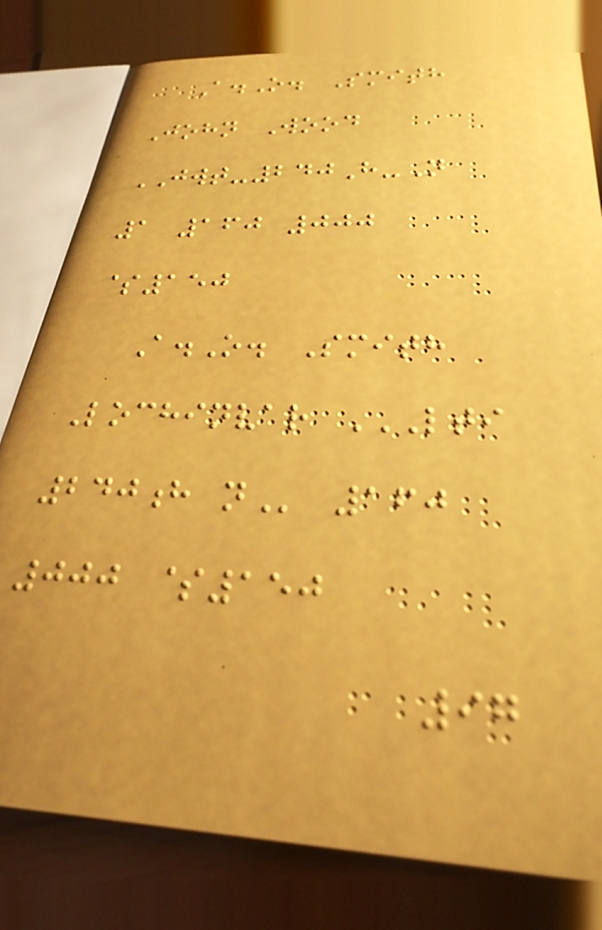A.O. Smith
John Wood
JWT-240H-N
1 160 000
$150
A.O. Smith
Lochinvar LTI
240H N 160
000 $150
97
